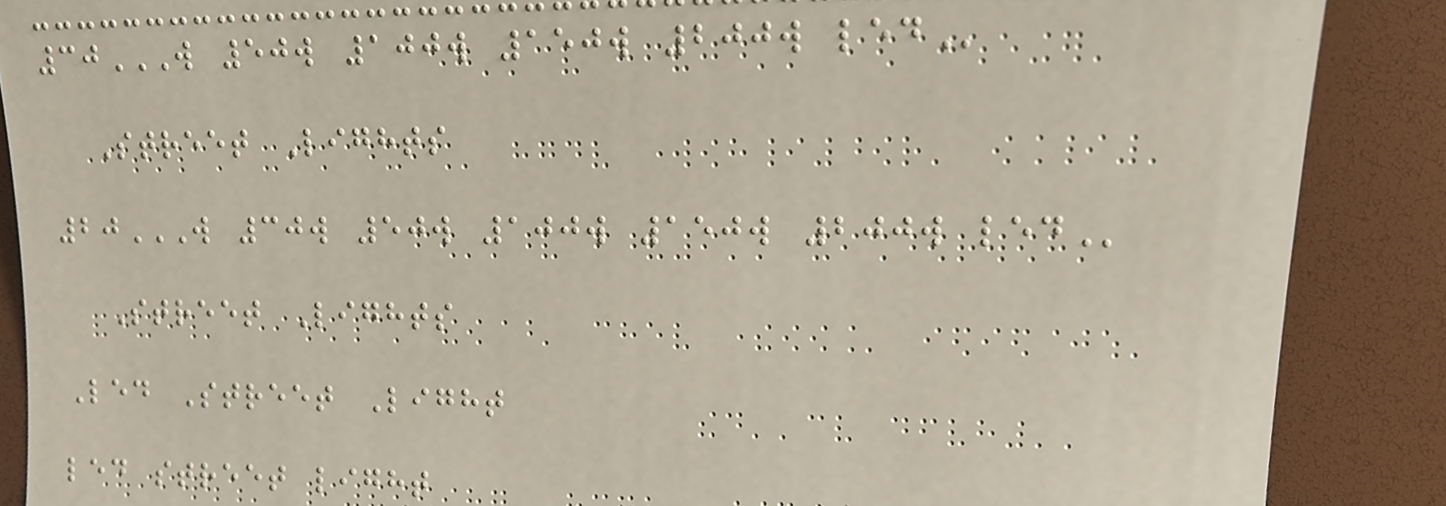30W 50W 100W 150W 200W LED
Street Lights
20W 30W 50W 100W 150W 200W LED
Street Lights
Led Street Light
led street light
